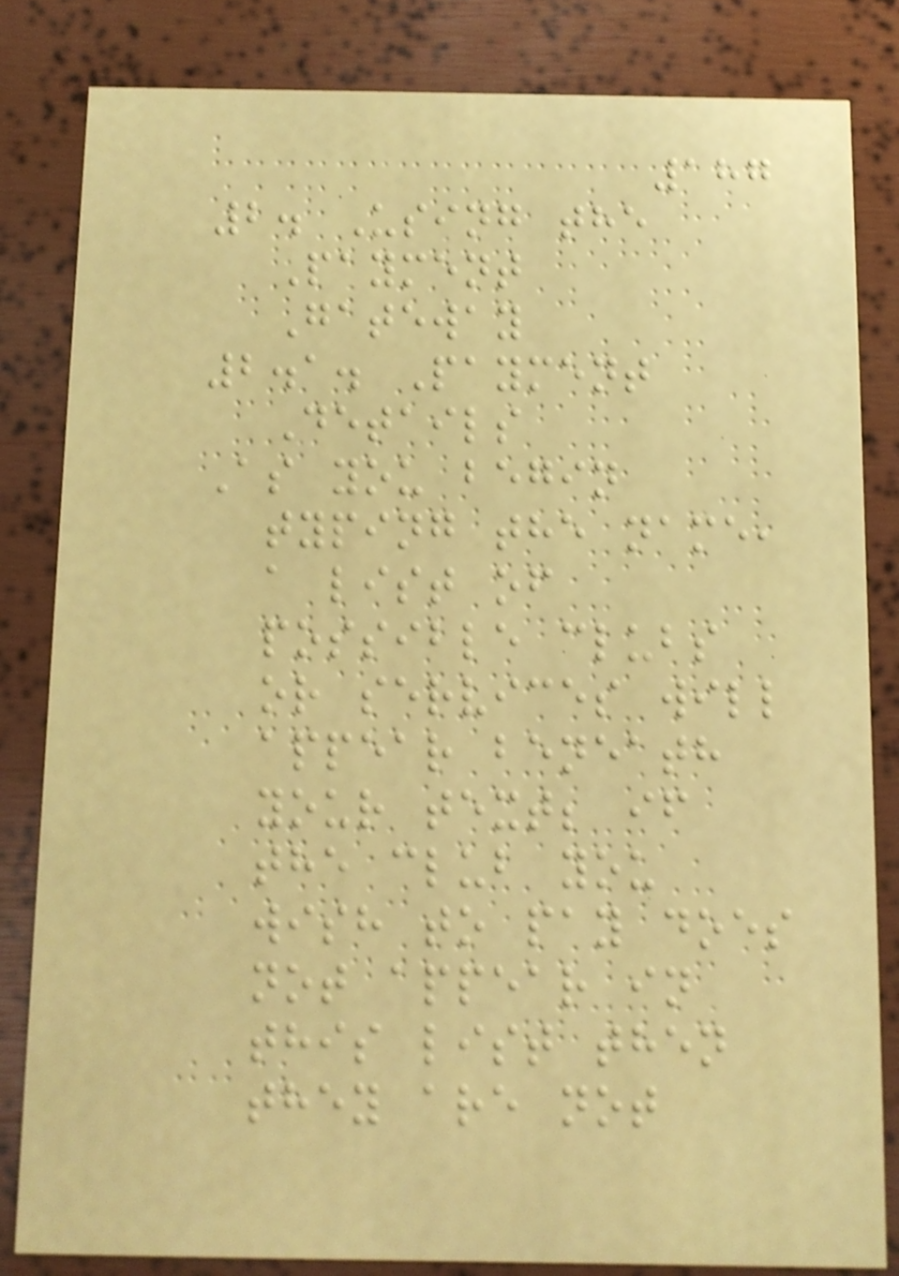187
2. Using the
Payment
Gateway
2.1. Payment
Details
As you begin
typing the name,
a list of
possible clubs
or services will
appear beneath
your text; if
the club you
wish to pay does
not appear in
this list then
they are not
